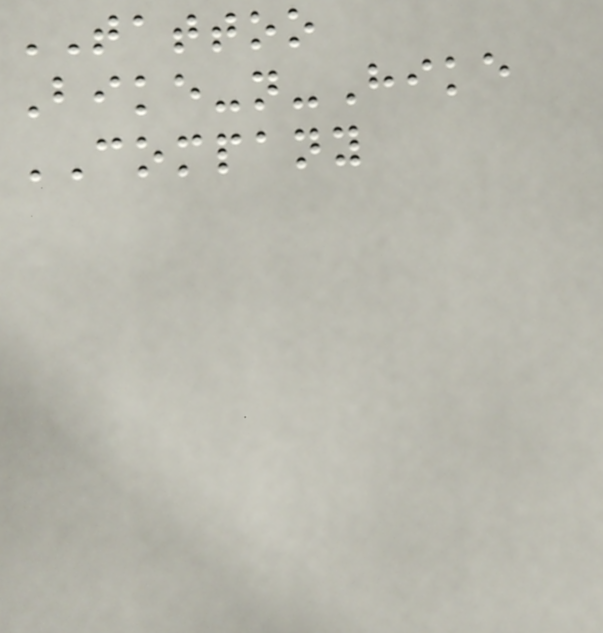TATTOO
Bike-n-Hike
COMPANY
